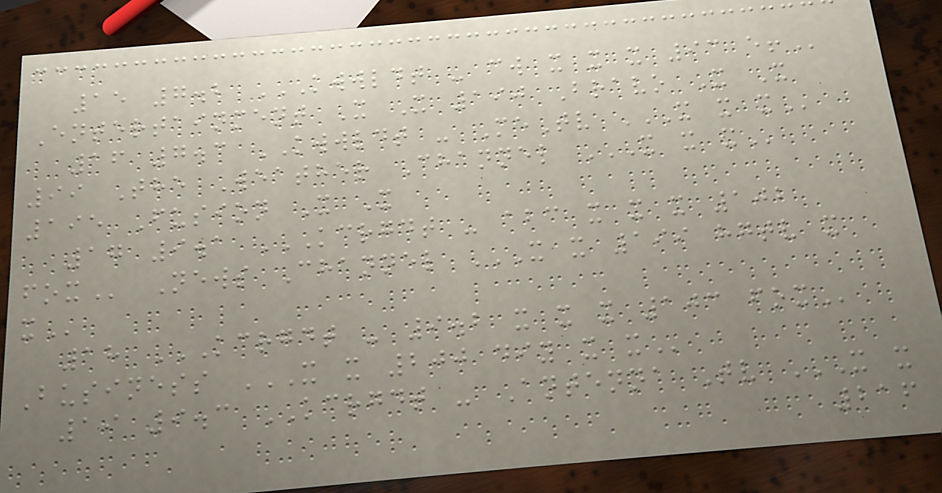15 7.2 KWWLDT - CW X X X 93 E!
Entertainment X X 190 Bravo X X
16 7.3 KWWLDT - MeTv X X X
99 The Weather Channel X X X
195 Fusion X X
17 9.1 KCRGDT - ABC X X X 102
FOX News Channel X X 199 HGTV X
X
18 KCRGDT - 9.2 X X X 103 FOX
Business X X 200 DIY X X
19 9.3 KCRGDT - Antenna Tv X X
216
